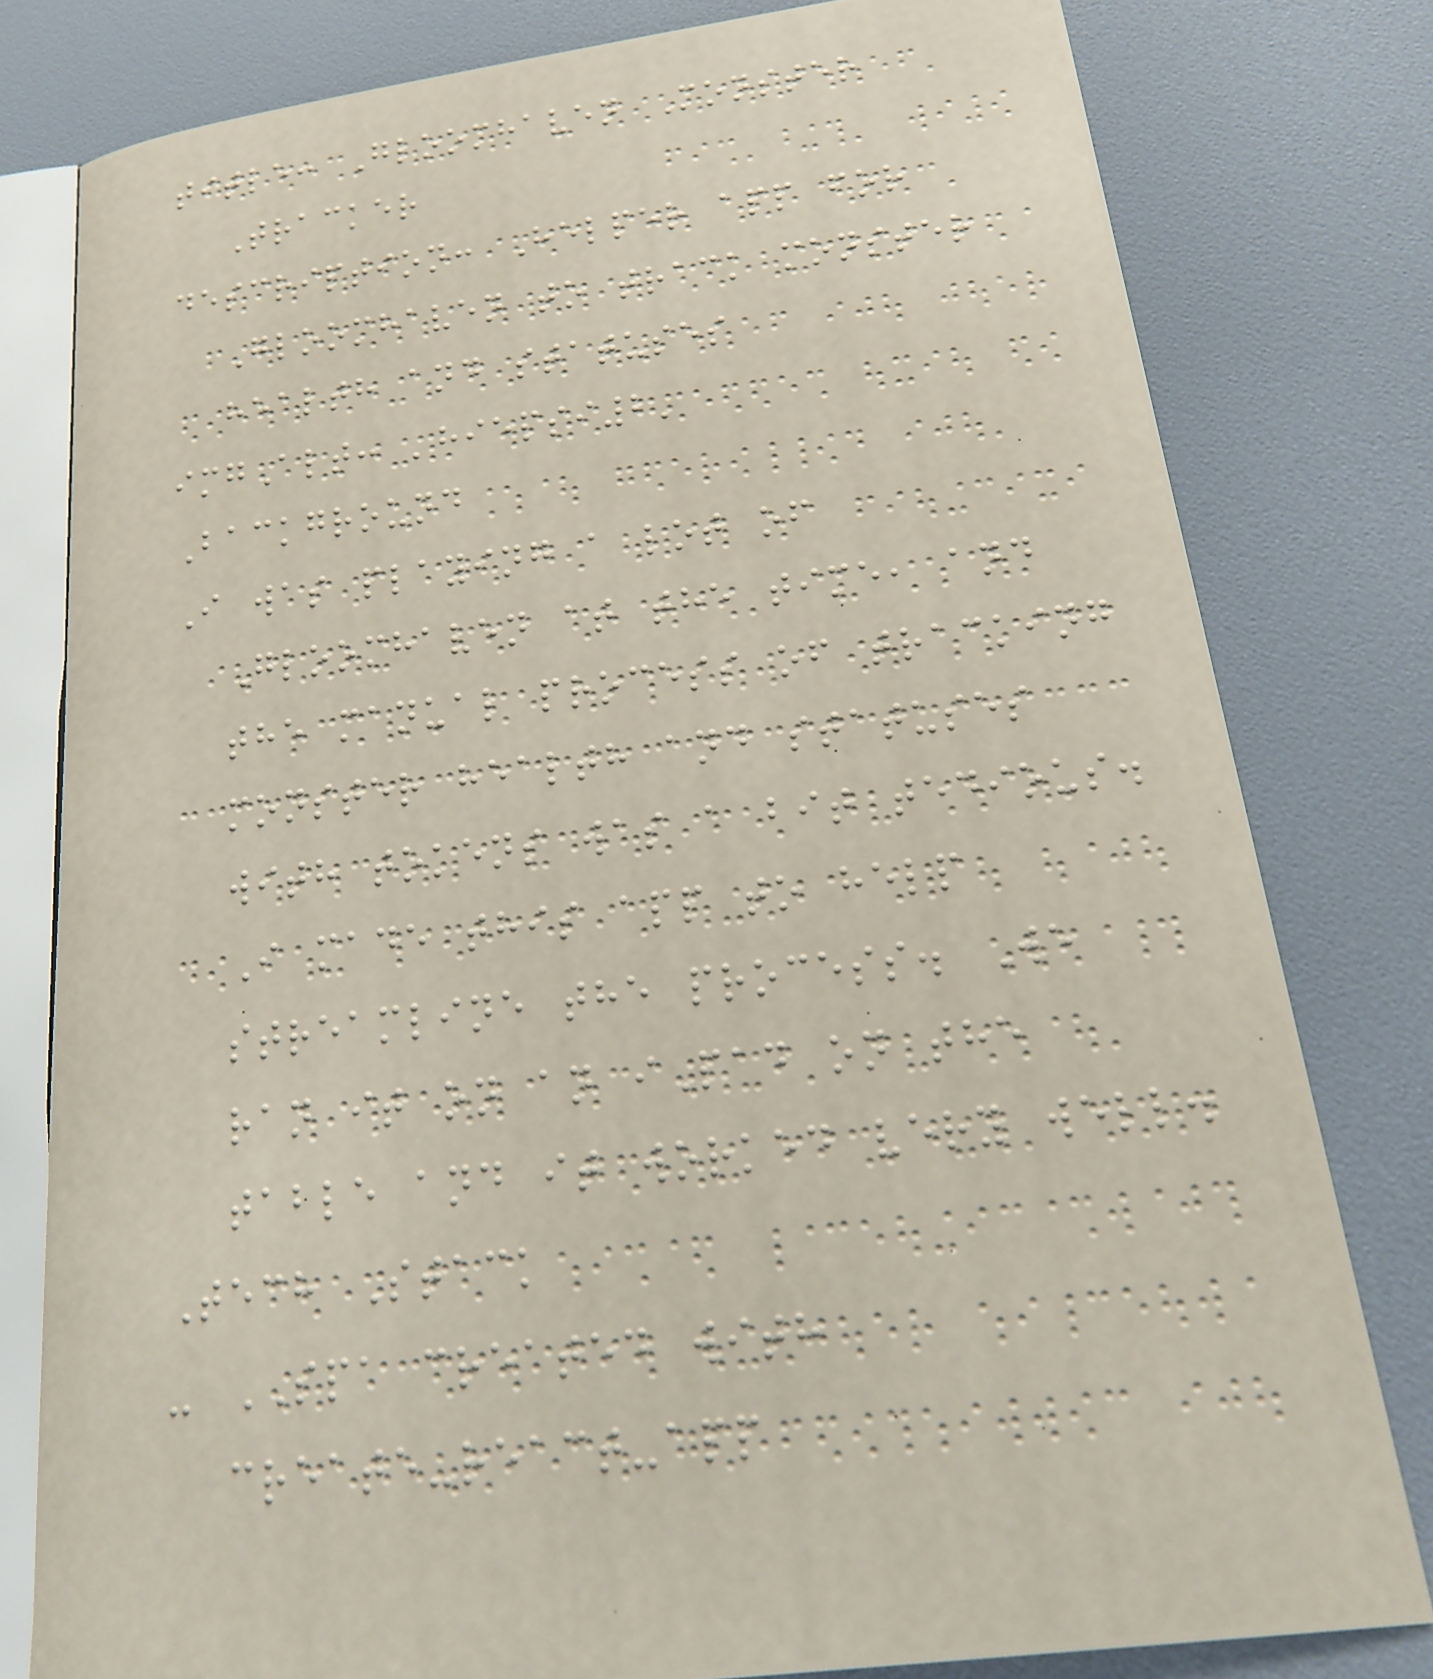title: Gloomhaven Monster
Tracker
description: Helper app for
Gloomhaven to track monster
health and statuses
imgAlt: 'hiepsi2'
Background
I was playing a lot of
Gloomhaven at the time, and
the manual process of tracking
monster health and statuses
with tokens was a bit tedious.
I made this app to help
streamline the process. We
ran it on an iPad on the
table and it worked very well.
Tech Stack
- SPA created with
create-react-app
